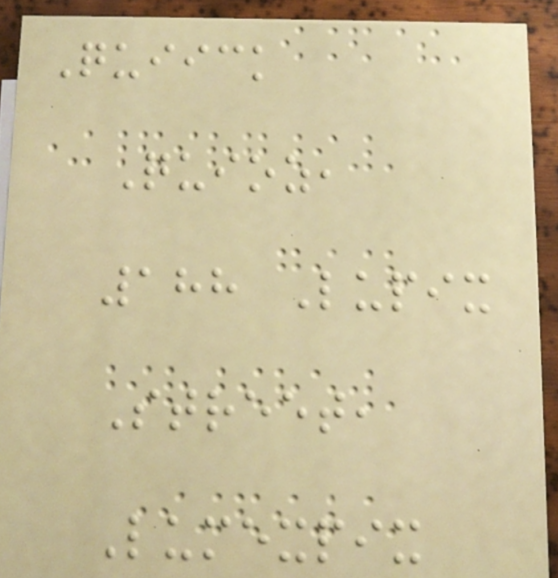Quiick
Quioz,
188 Lupix
Street,
Lumexpix
